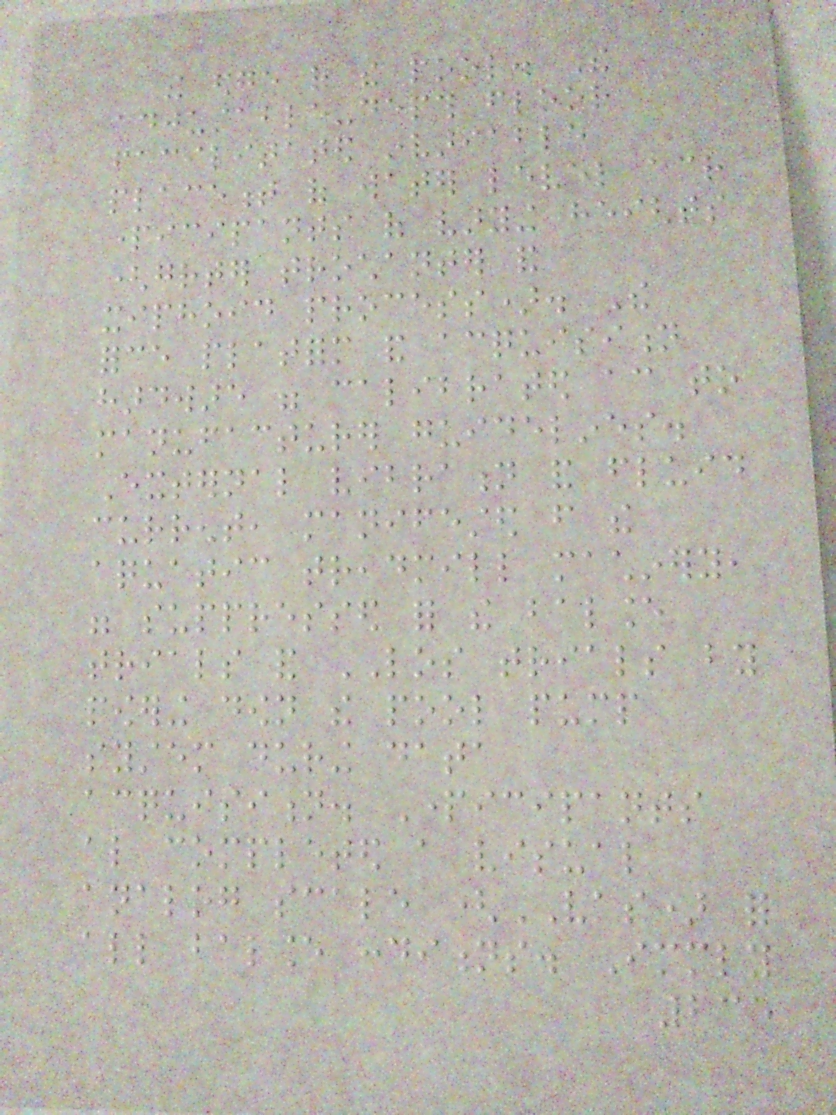the edge of the pool. The
adjustable-depth floor
facilitated invariable
placement of water level across
participants of varying heights
(greater trochanter and
xiphoid process). The
force platform and acquisition
hardware were calibrated according to
manufacturer guidelines.
External vibration and fluid
current, manifested from the
aquatic treadmill machinery,
were suppressed for the balance
trials and LOS trials by
powering down the pool pump
system during data
acquisition. Participants
also completed a visual
analog scale (VAS) for
all balance conditions. Immediately
235
